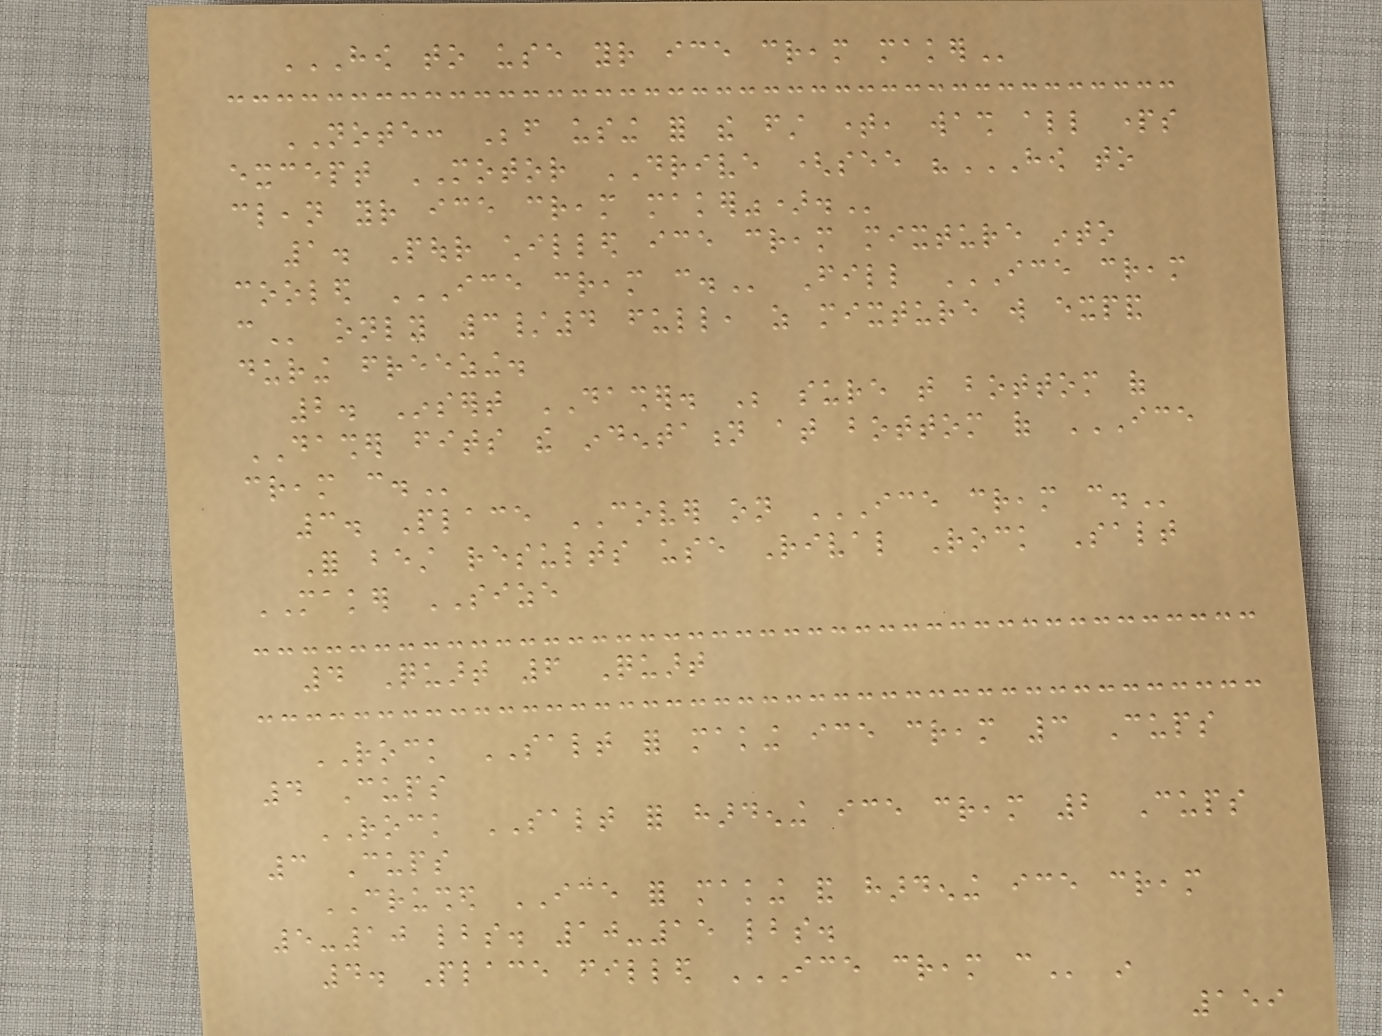HOW TO USE YOUR ICE CREAM MAKER
NOTE: Before using for the first time, wash all parts
except MOTOR DRIVE (see "HOW TO
CLEAN YOUR ICE CREAM MAKER").
1. Pour chilled ice cream mixture into
cooled ICE CREAM CAN. Fill ICE CREAM
CAN only 3/4 full, as mixture will expand
during freezing.
2. Insert DASHER. Be sure that bottom of
DASHER fits the indentation at bottom of ICE
CREAM CAN.
3. Place COVER on ICE CREAM CAN.
For best results use Rival Rock Salt
MAKER SIZE
4 Quart 6 Quart
ROCK SALT for making ice cream 3 Cups
4 Cups
ROCK SALT for hardening ice cream 2 Cups
3 Cups
CRUSHED ICE for making and hardening ice cream
5-10 lbs. 10-15 lbs.
4. Place filled ICE CREAM CAN in
159
